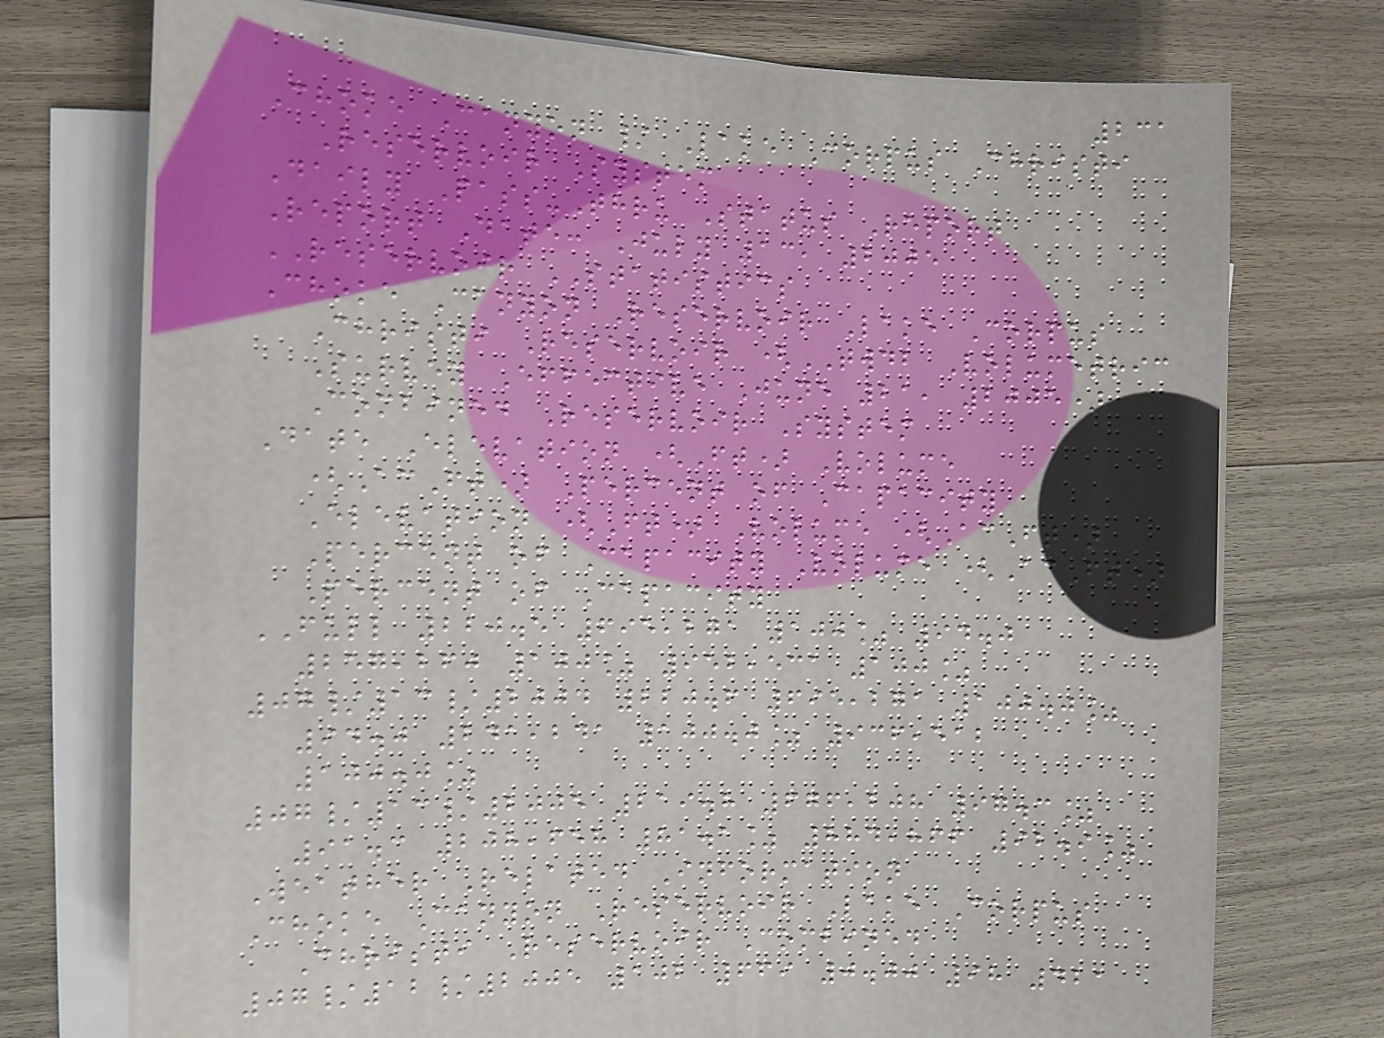231
Choke Canyon / Lake Corpus Christi
Reservoir System
Daily Pass-Thru Status Report
Report Date: July 13, 2005
RESERVOIR STATISTICS
Choke Canyon Reservoir Lake Corpus
Christi Reservoir (TWDB Volumetric
Survey Effective June 21, 2005)
Combined Reservoir System
Date Elevation (Ft) Volume
(AcFt) Percent of Capacity
Elevation (Ft) Volume (AcFt)
Percent of Capacity Volume (AcFt)
Percent of Capacity
FULL 220.5 695,271 100% 94.0
257,260 100% 952,531 100%
07/13/2004 220.6 695,271 100.0%
94.0 241,241 100.0% 936,512
100.0%
07/13/2005 219.8 676,208 97.3%
91.3 208,658 81.1% 884,866 92.9%
Weather Related Information
Choke Canyon Reservoir Lake Corpus
Christi Reservoir Combined
07/12/2005 102 669 0.00 98 421
